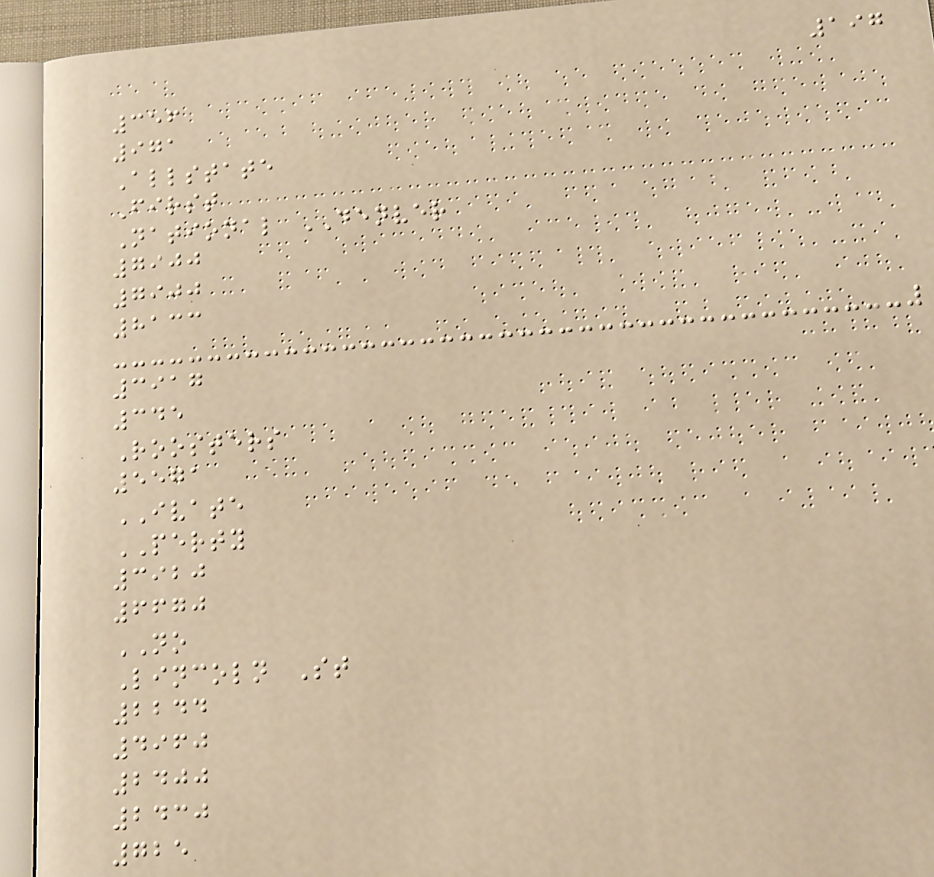197
356
971
Allstate
First
National DENVER
7900
7900
8133
3917
345
Roosters
5571
IVATE
PERTY
3920
6670
NO
Lincoln St
2244
4960
2400
2430
725
